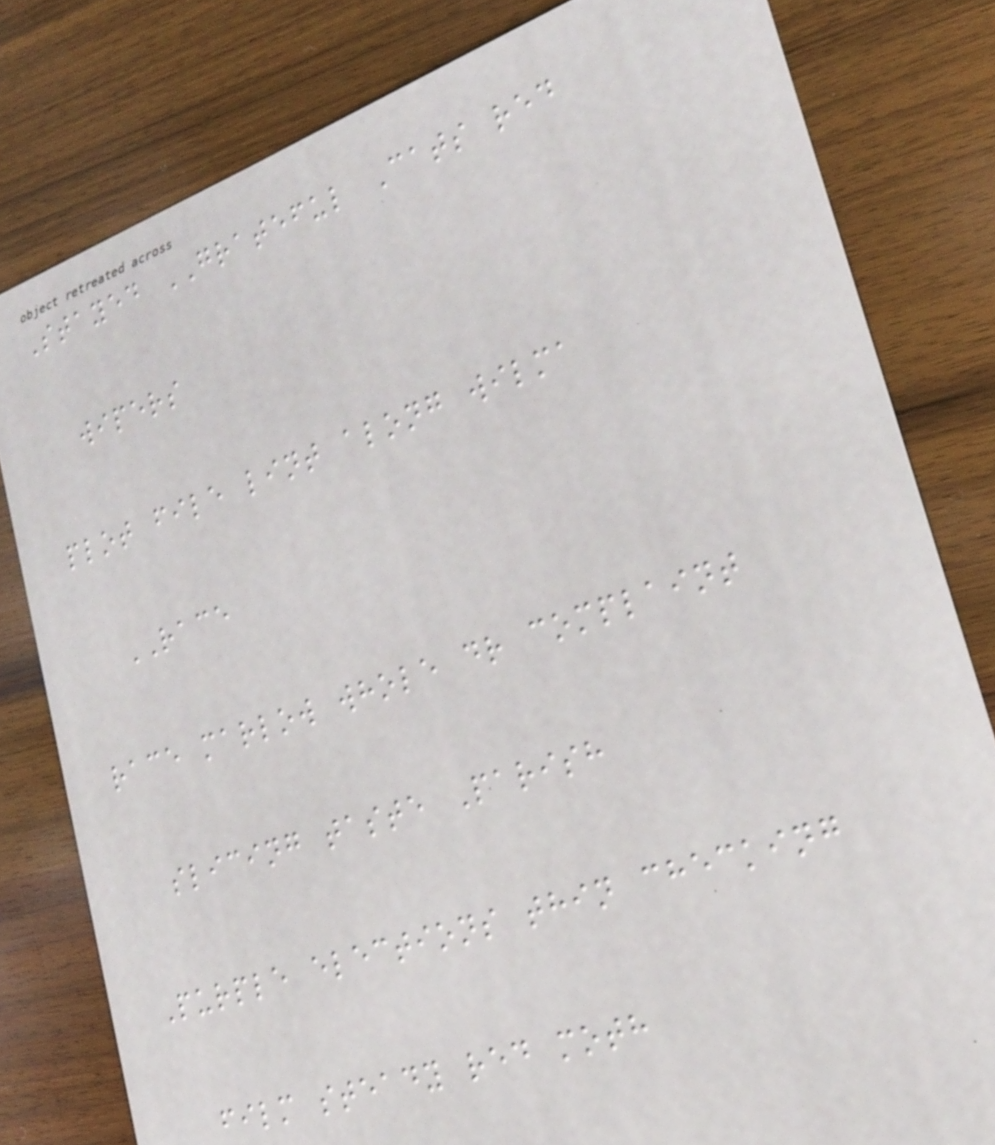Stayed GRATEFUL Cats red
wipers
plot file lint along wilma
RACE
race marlow whole dr complaint
slicing taste Parish
Purple elections thin checking
film steady red moth
